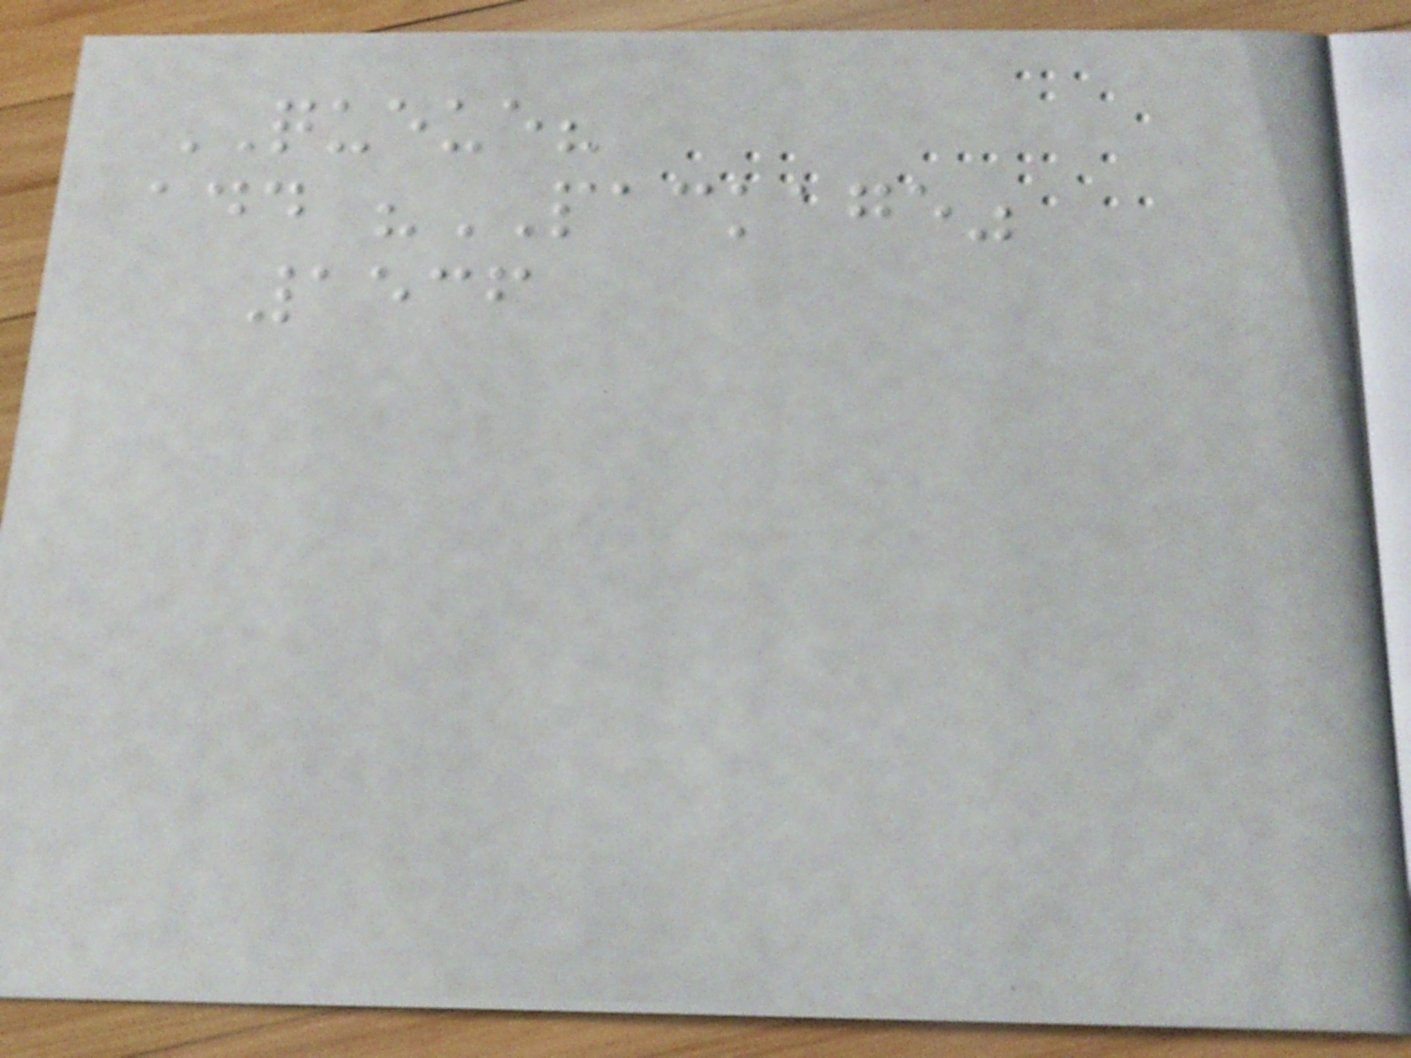QUEUE?
add "PACKAGE"
1536
